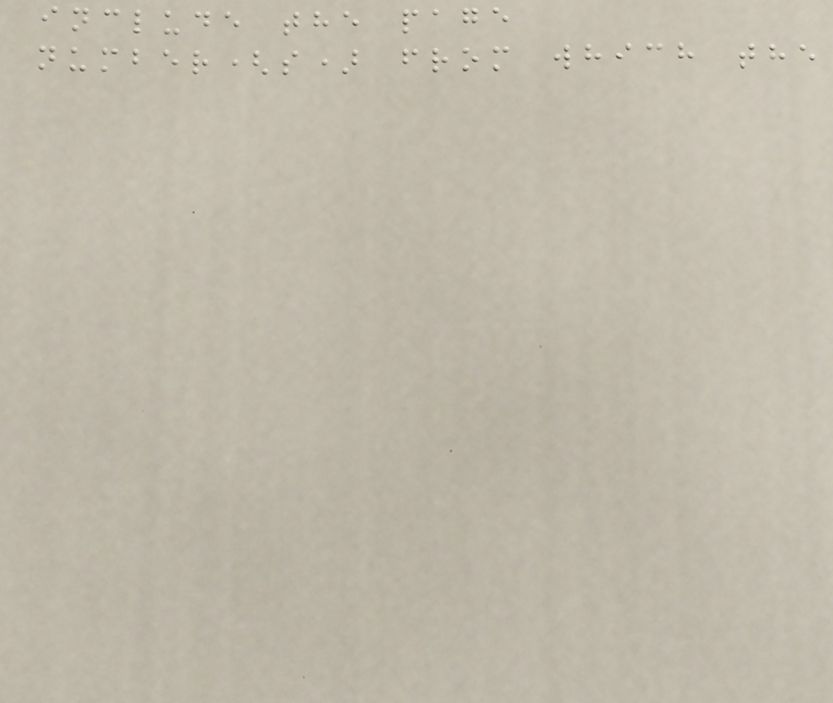include the page
number(s) from which the
